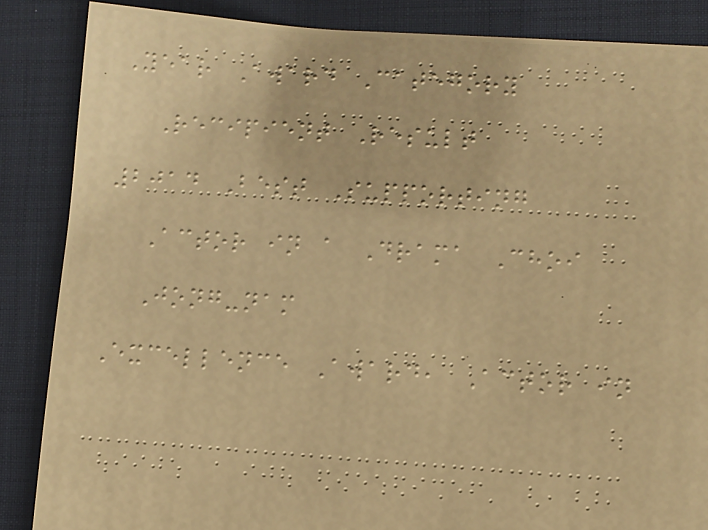Year Award Category
Recipient Result
2014 Best Supporting
Actor in a Drama Choi
Jong-nam
Excellence Award, Actor in
